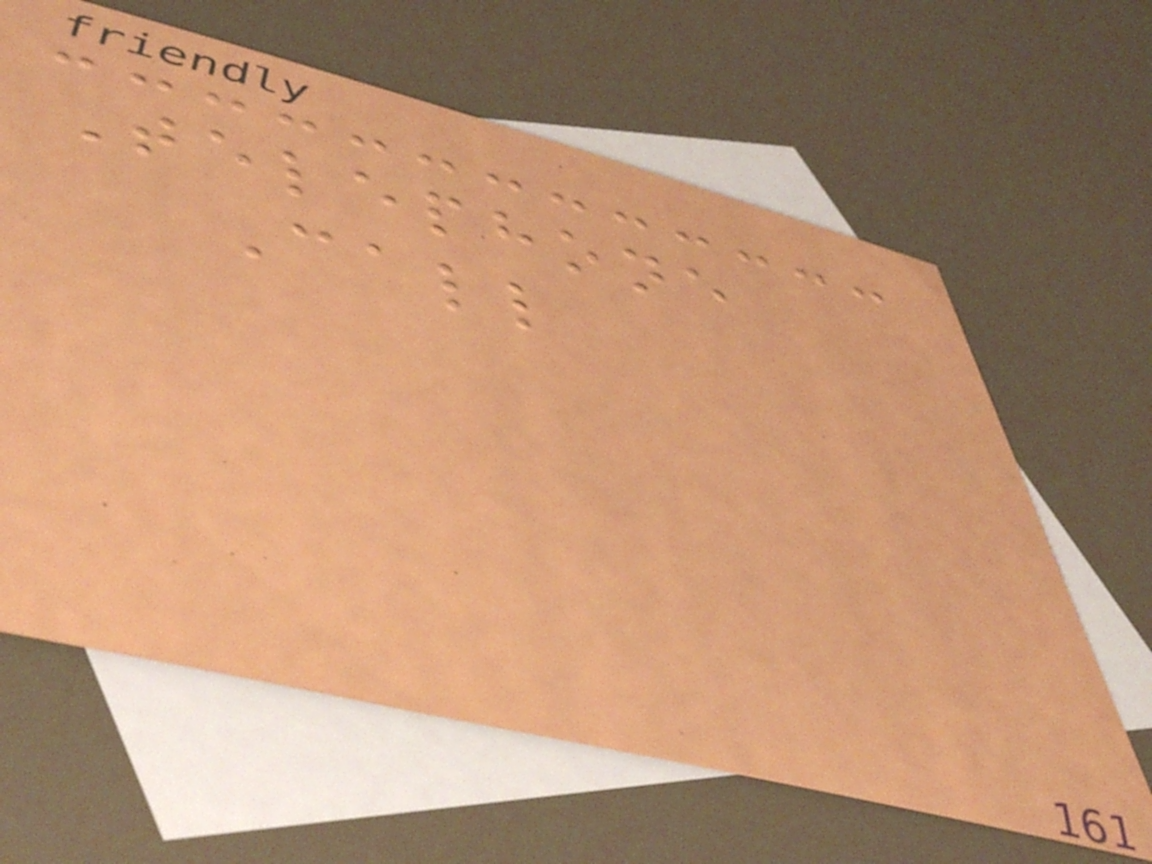Telephone
Call
